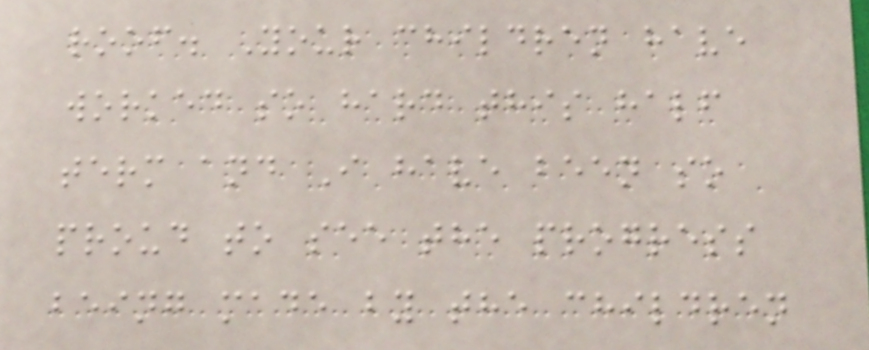roof. Your children have
worked so hard this half
term and I have been so
proud to see the progress
being made by the children
